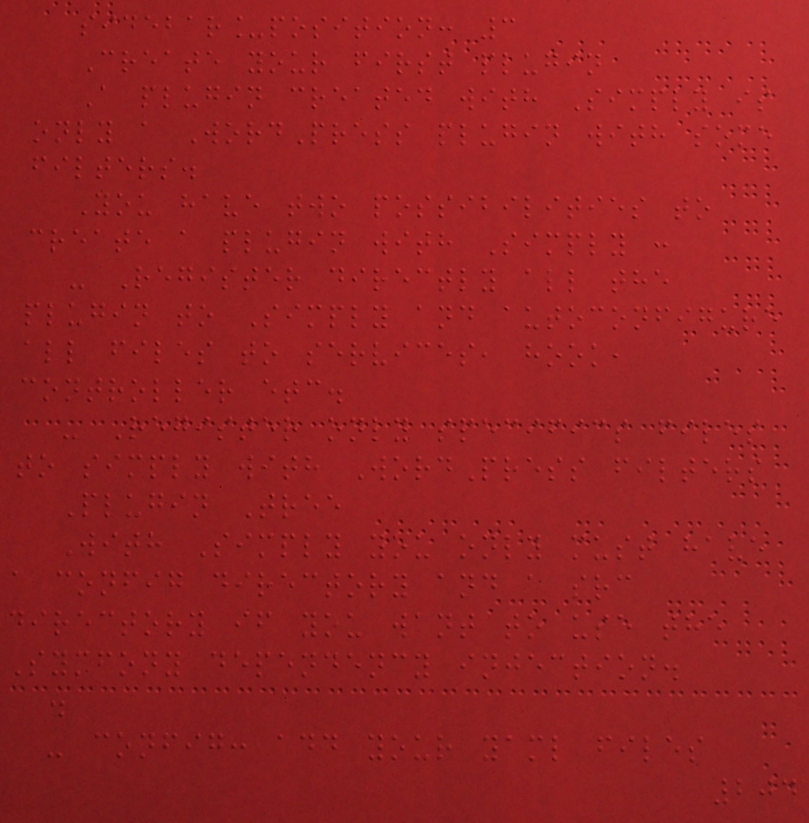sidebar_position: 3
Create your first plugin
A plugin created with Simply is
only a WordPress plugin with some
filters.
You have two possibilities to
create a plugin with Simply :
- Register directly all the
plugin to Simply and autoconfigure
all files to services, hook,
controller etc.
- Register only specifics files
to simply with WordPress filters
Plugin Tree
With Simply you only must have
a config directory and a src
directory if you want to use the
Symfony dependency injection.
.
- config: add your yaml files
204
